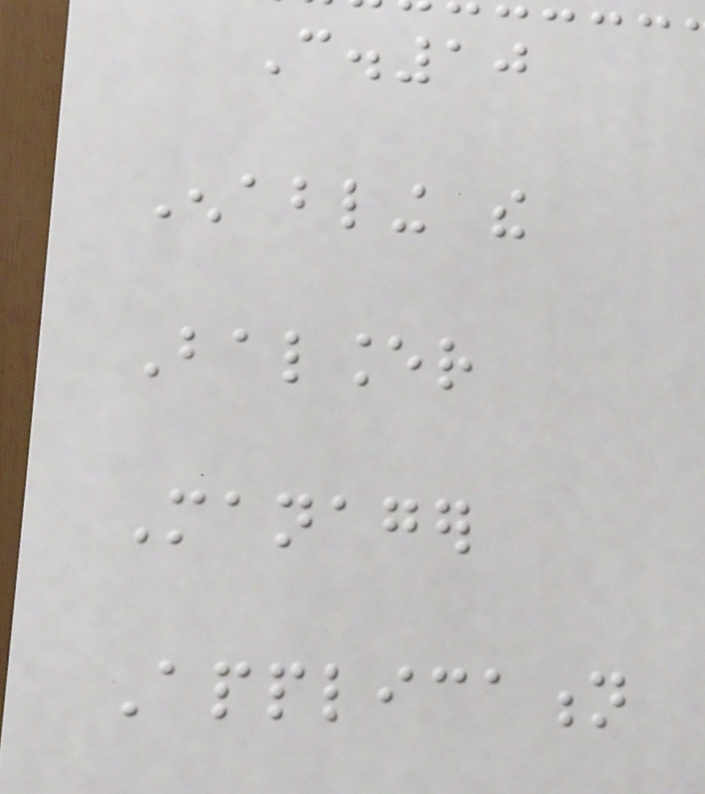C.10
Enabling the
Balancer
Manager
Application
